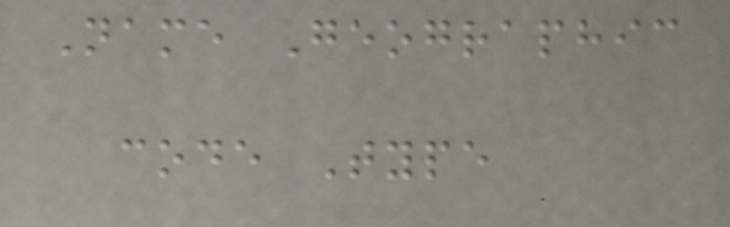Name Geographic
code Type
